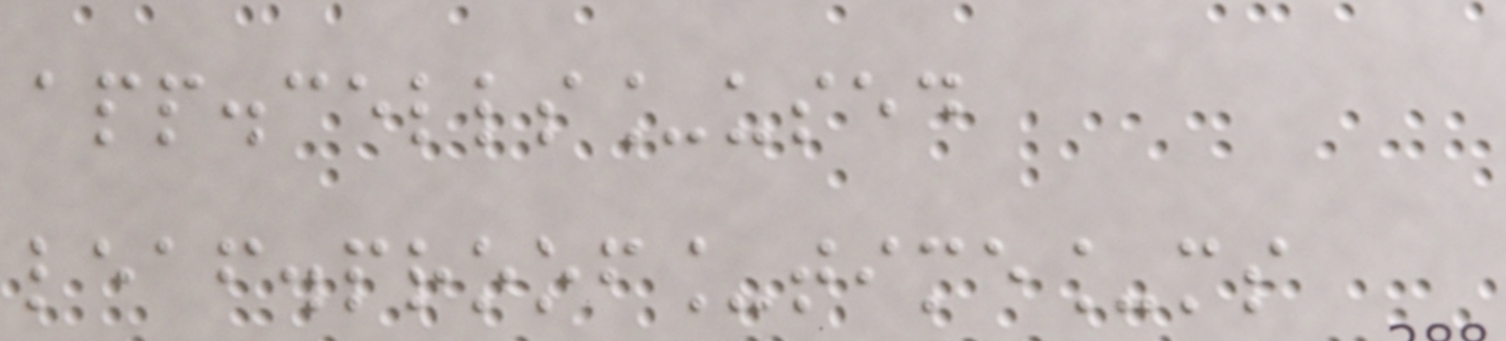app.cells_used
leaf.proof_time_ms
